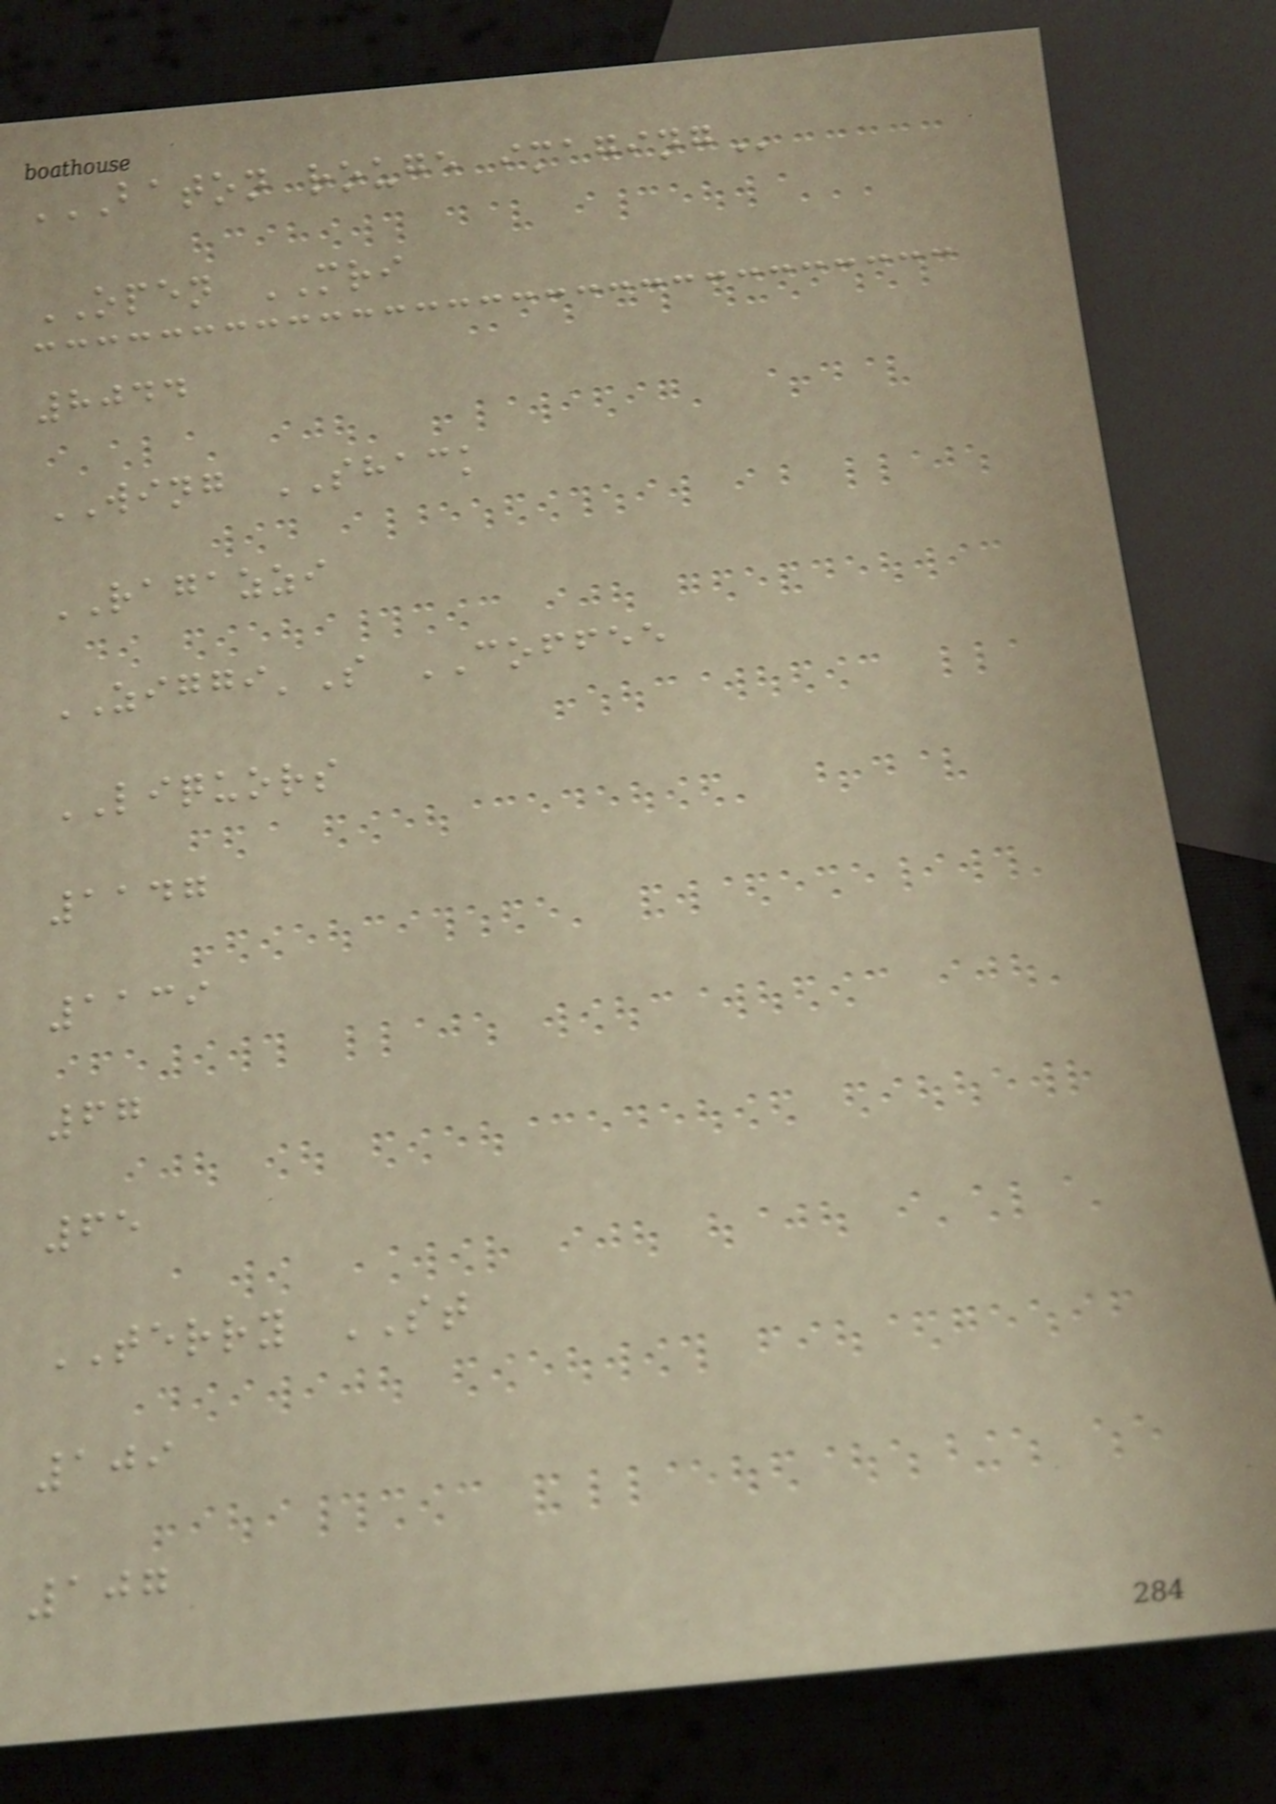BATON ROUGE IMAGING
OPEN MRI
8044
WING SHACK
RAGAZZI
ZIGGI'S COFFEE
LIQUORS
1147
1139
67
65
TERRY ST
109
107
